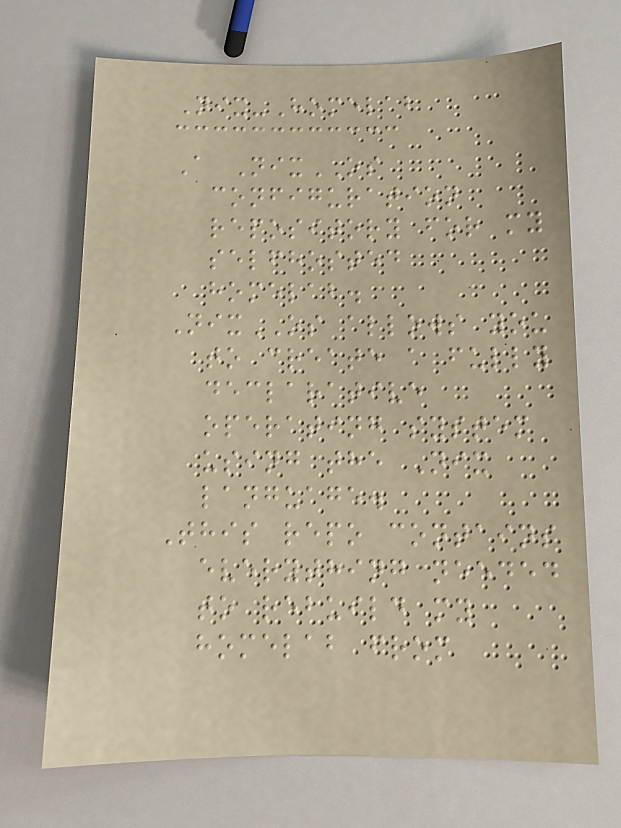Nix-Homelab
A NixOS
configuration
repository for my
selfhosted
homelab.
NixOS allows you
to create a fully
declarative
operating system
using the Nix
language.
This repo contains
everything needed
to rebuild my
homelab from
